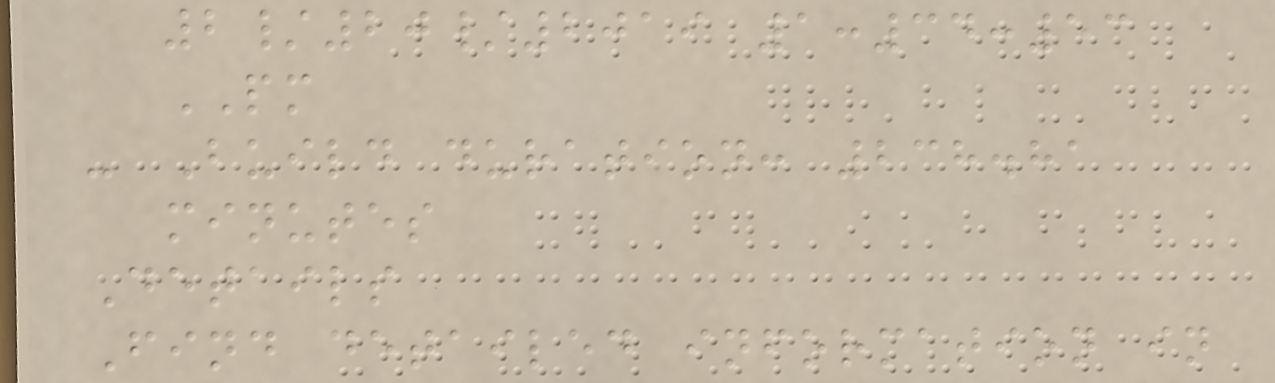2/20/2019 1:34:53
PM
- Build duration: 238.81
minutes
Details
Find detailed information in
